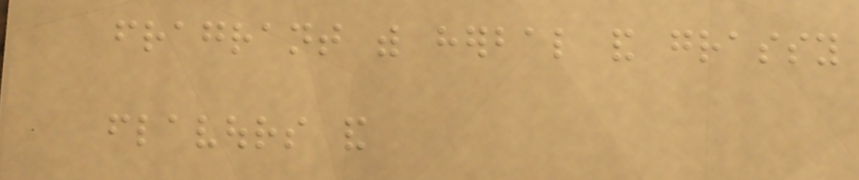fragrant with herbal and grassy
flavours and
